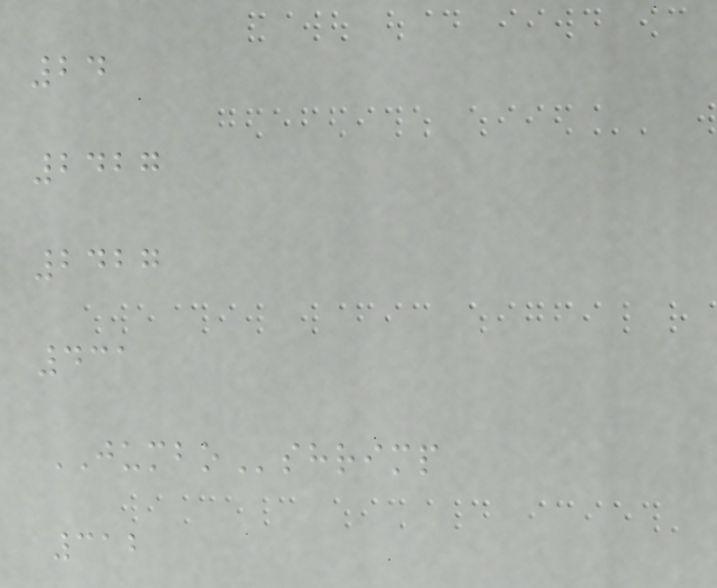24
2427
2427
431
JUMBOshrimp
312
